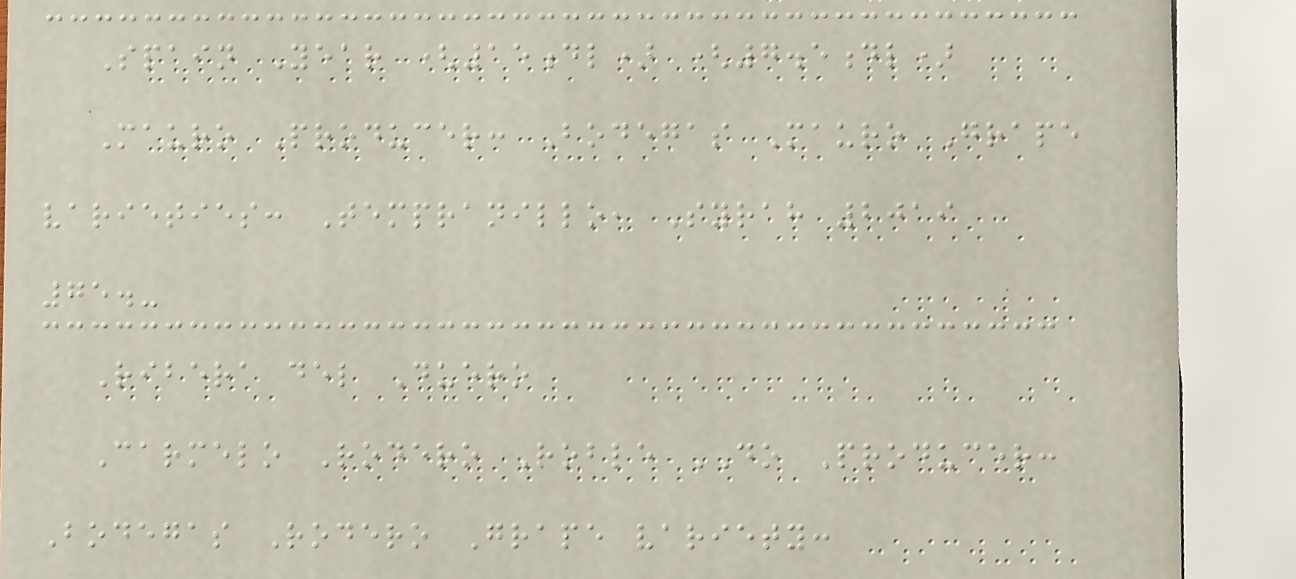Spain Year (15dl) (7.5dl)
Mauro Producer: Bodegas Mauro Grape
varieties: Tempranillo, Syrah 2019
75.-
Ribera del Duero
Carmelo Rodero Roble DO Producer:
Bodegas Rodero Grape variety:
